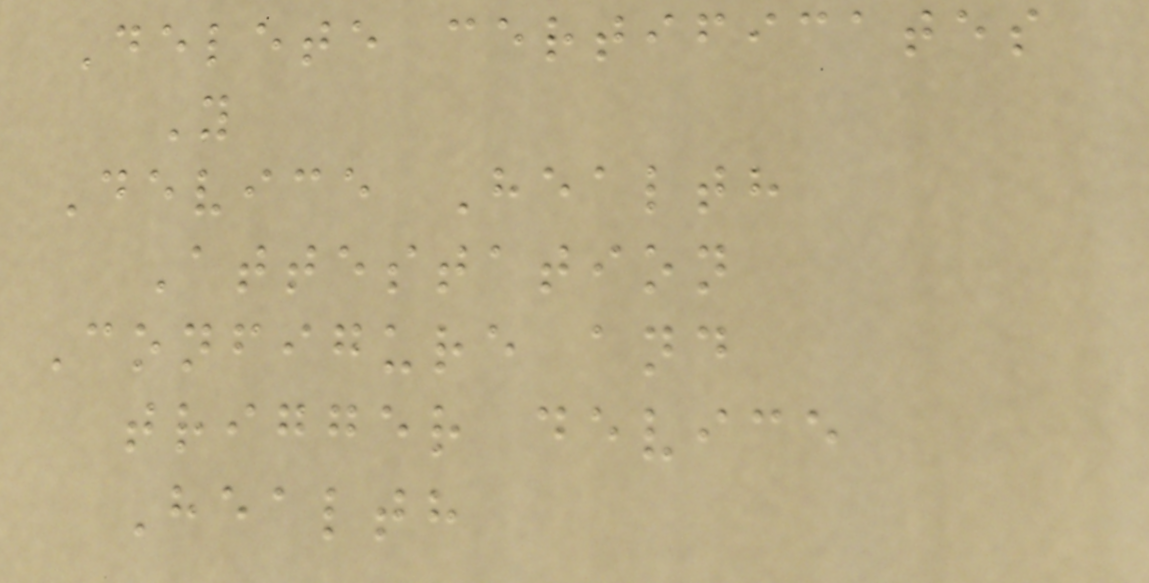Delete certificates
Y
Device Health
Attestation
Configure and
trigger device
Health
